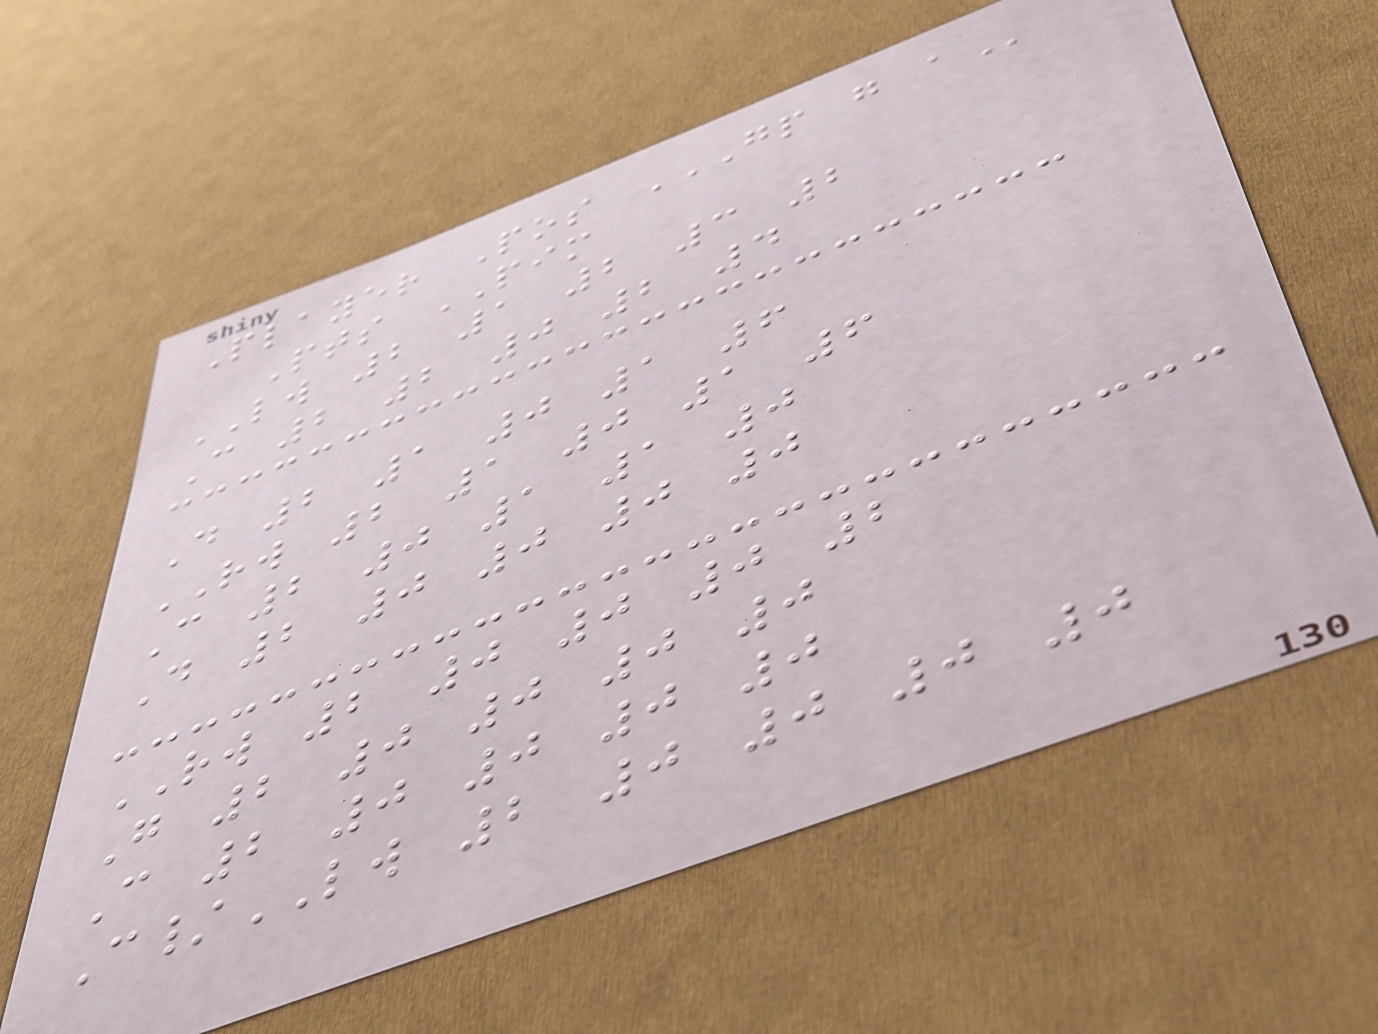Player Pos GP G A
Pts PIM
LW 2 1 2 3 2
C 2 2 0 2 4
D 2 1 0 1 6
RW 2 1 0 1 6
C 2 0 1 1 0
D 2 0 0 0 0
RW 2 0 0 0 2
G 2 0 0 0 0
C 2 0 0 0 0
C/LW 2 0 0 0 0
